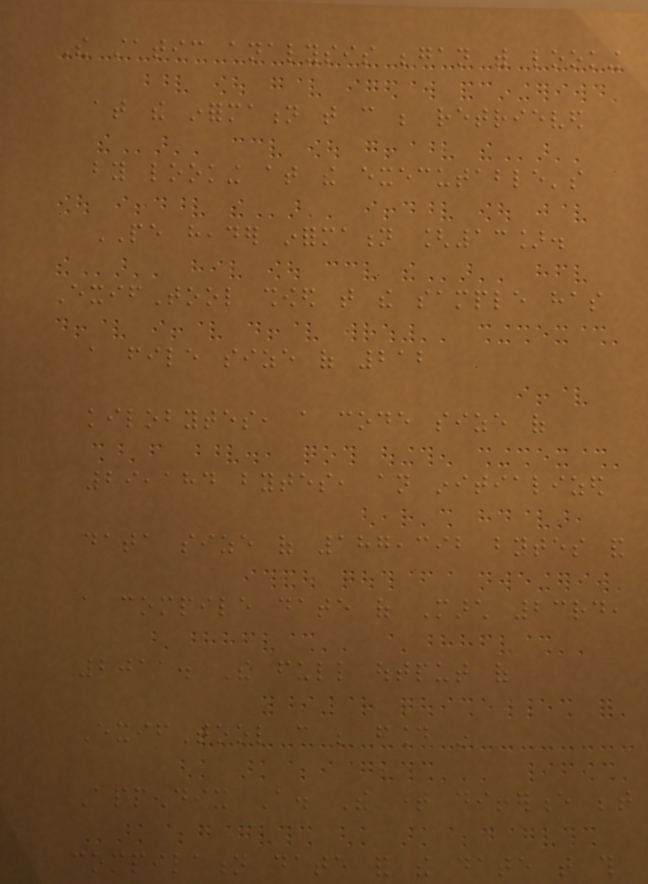The static analysis began with looking
at the information that can be retrieved
by looking at the executable's
PE header information [13].
ExifTool showed that the sample has
a file size of 212
kilobytes, a code size of
29,184 bytes, an initialized
data size of 187,392 bytes and
a compile date of March 23rd,
2011. The full output of
ExifTool can be found in
Appendix A. The time difference between
compilation date and the date that this
